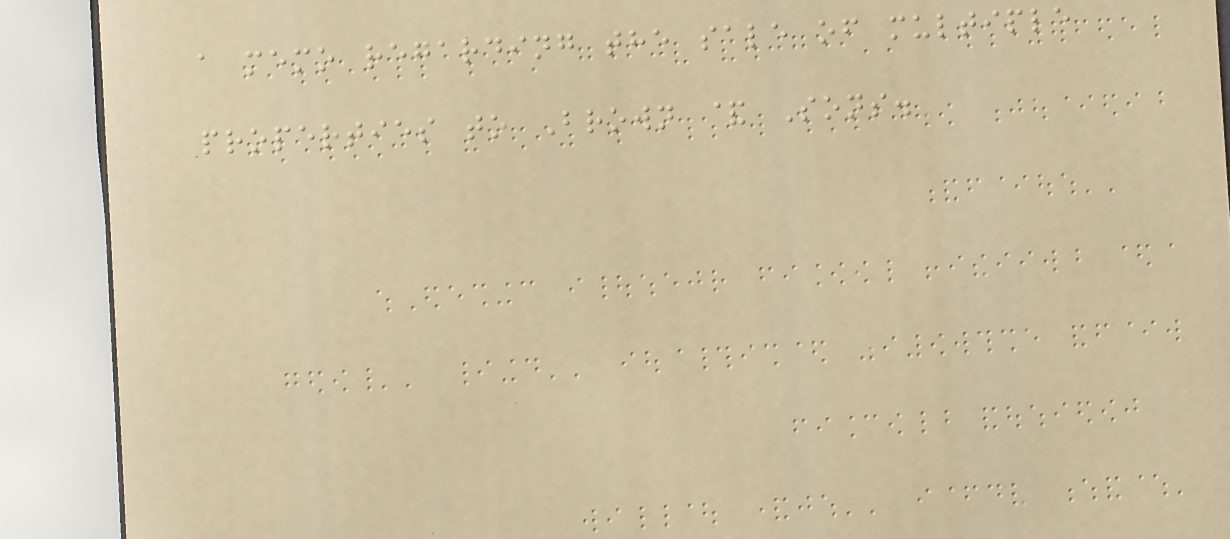a memo regarding the sale of multiple
properties to Brown & Sons.
